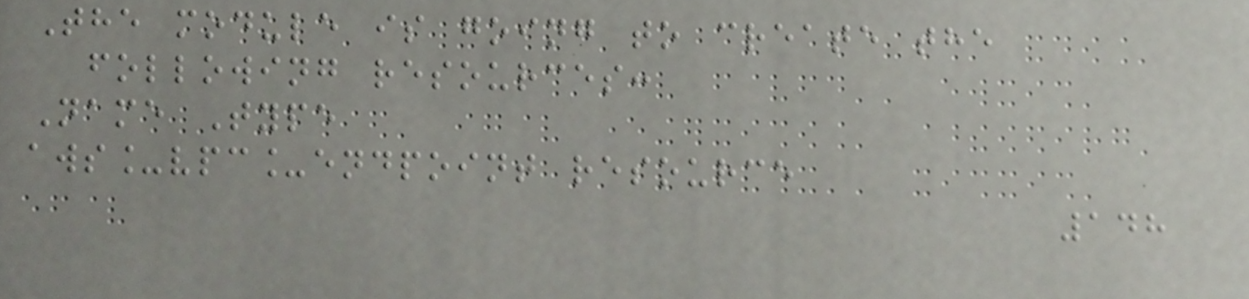The module is going to create the
following resources:
Name Type
aws_vpc_endpoint resource
148
